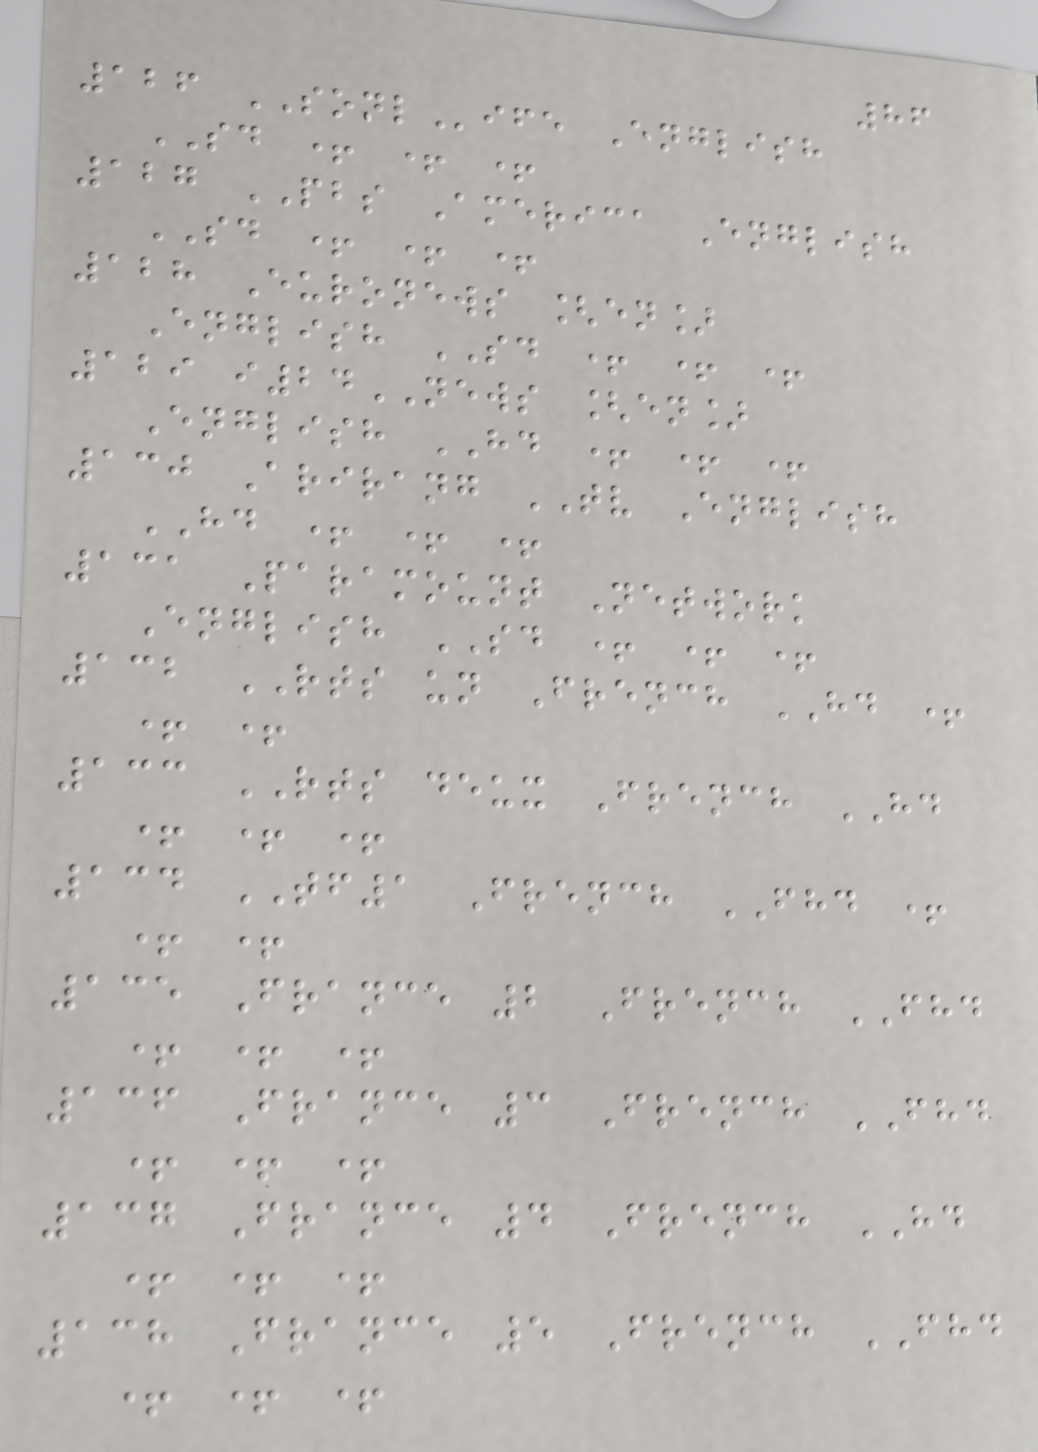86
126 SONLife English
SD + + +
127 PBS America English
SD + + +
128 Euronews [en]
English SD + + +
129 i24NEWS [en]
English HD + + +
130 Arirang TV English
HD + + +
131 Paramount Network
English SD + + +
132 RTS un French HD +
+ +
133 RTS deux French HD
+ + +
134 TF1 French FHD +
+ +
135 France 2 French FHD
+ + +
136 France 3 French FHD
+ + +
137 France 4 French HD
+ + +
138 France 5 French FHD
+ + +
